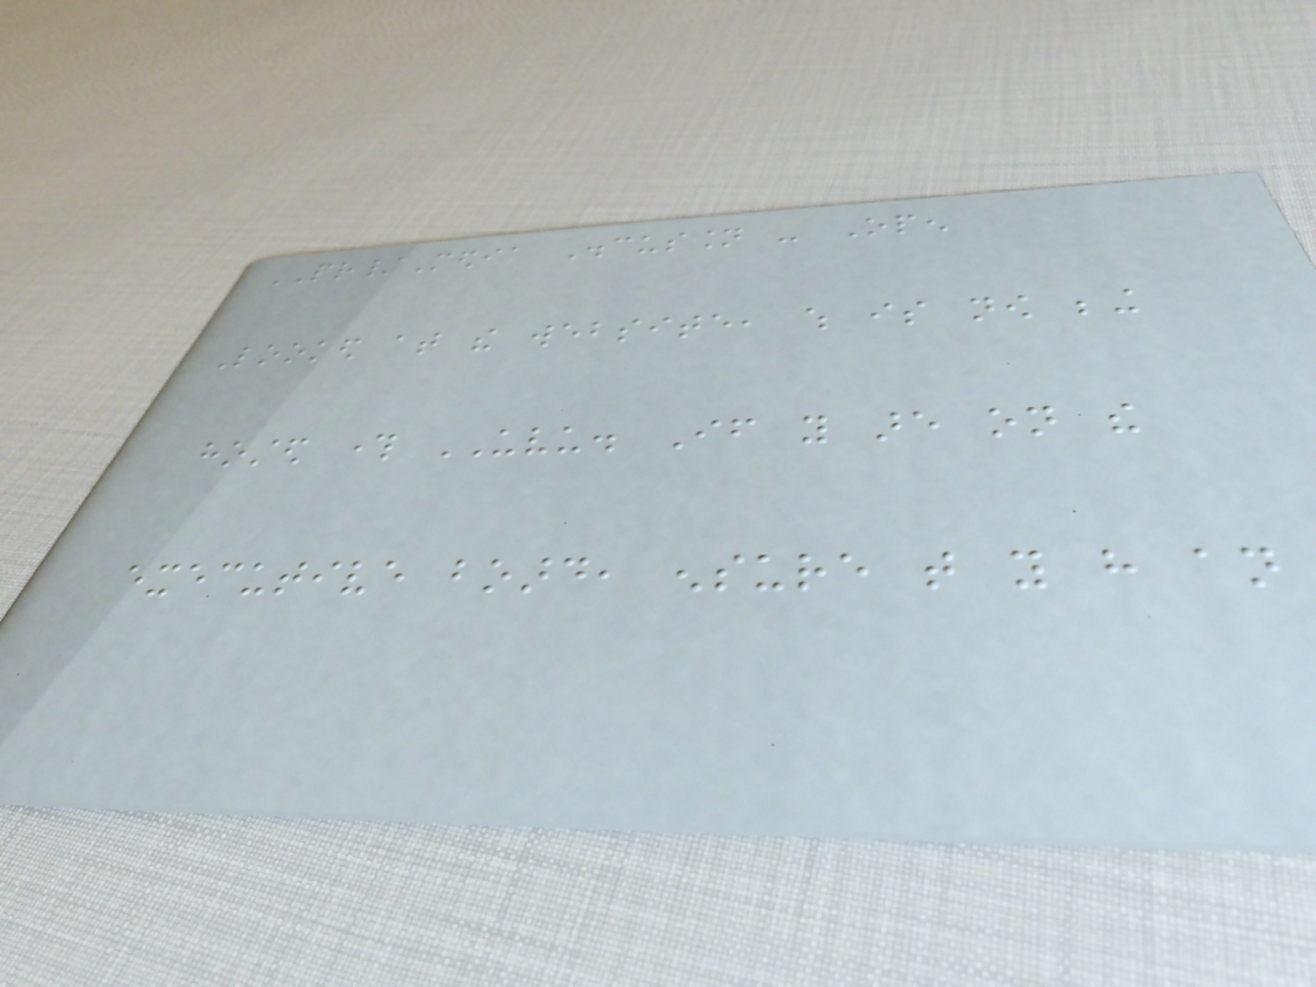PR/Media Discussion - Open
Looked at the website, which is now being
hosted through UVU. If you are on the
executive board, ensure that you have an
